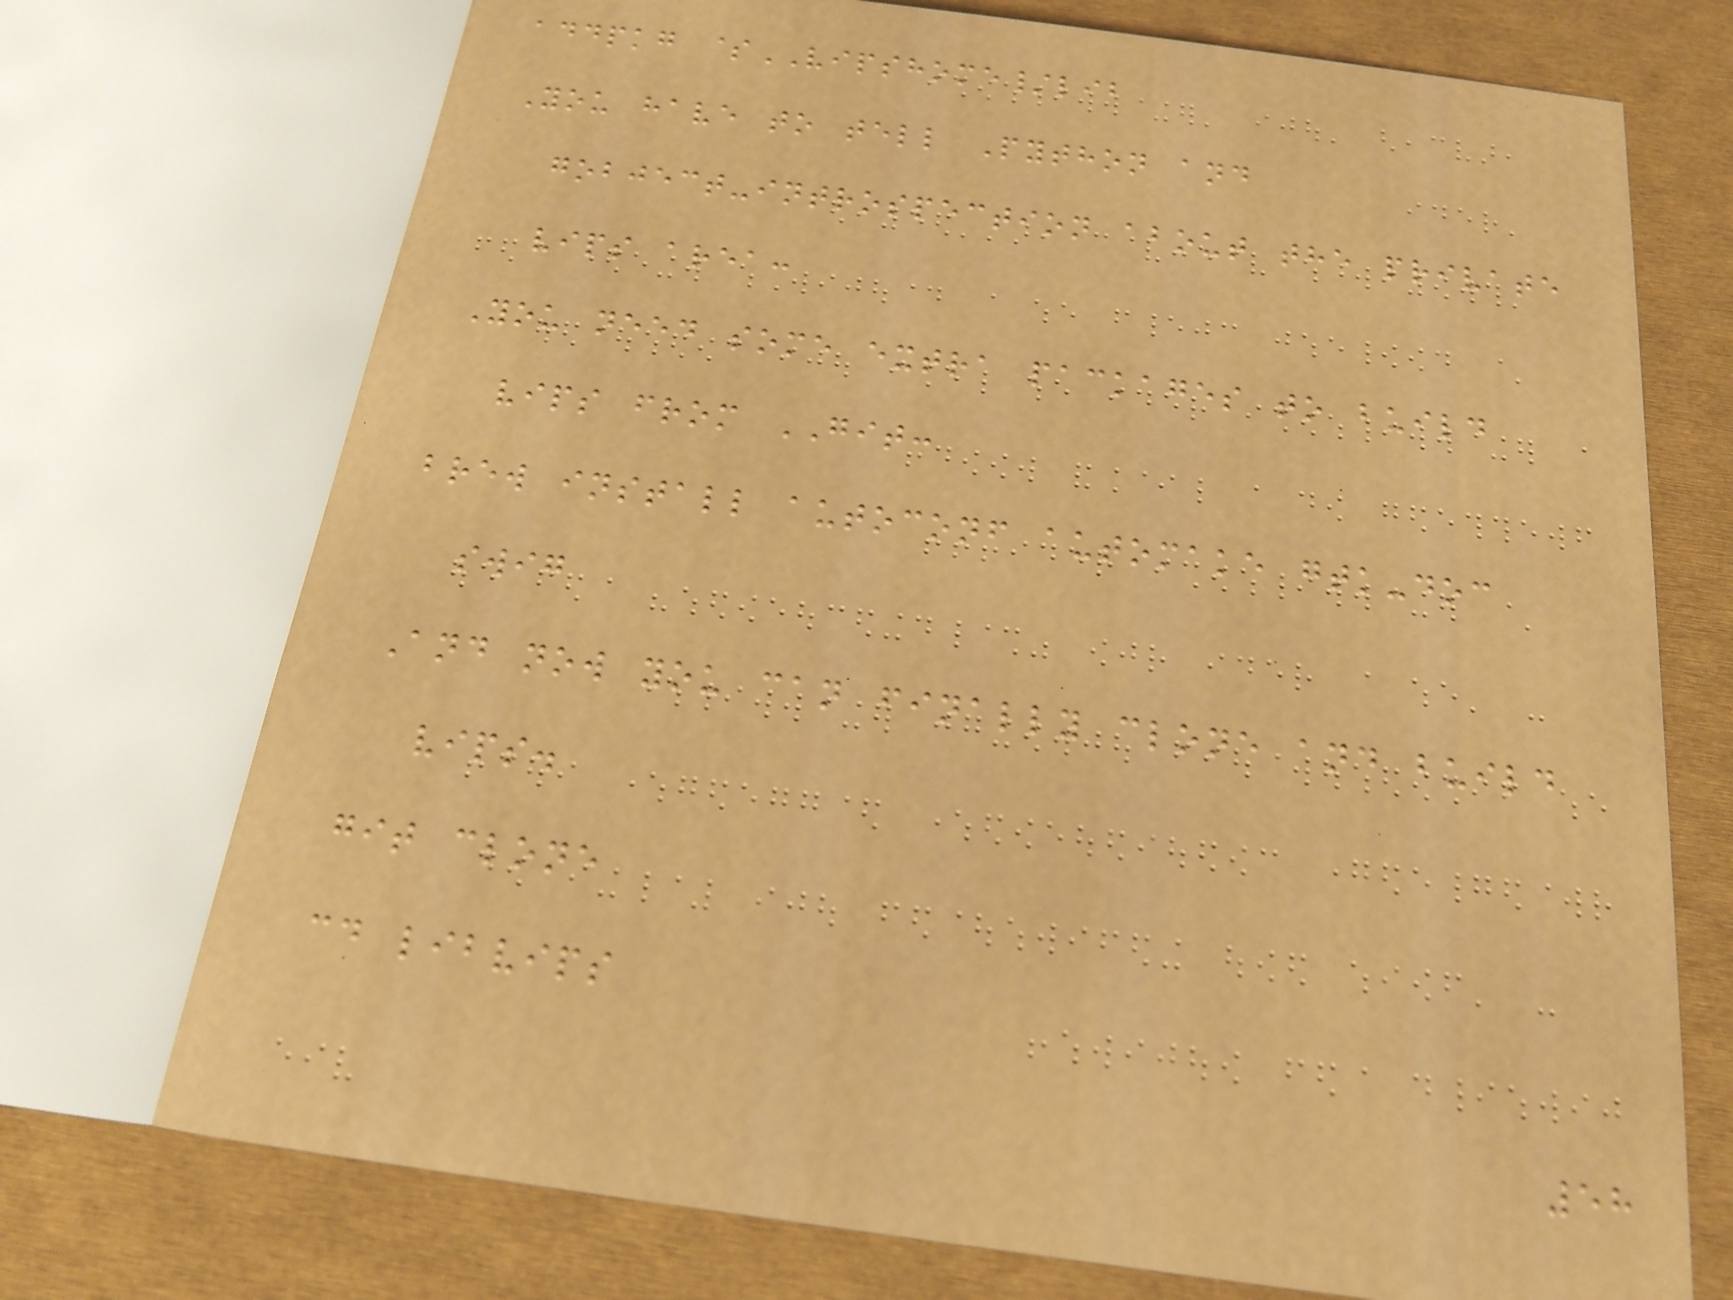addpkg $VIPSHOME/lib
You have to tell Python and
gobject-introspection about the private
vips area:
You need some extra packages to build
vips from GIT:
brew install autoconf automake gtk-doc
swig
And now you can finally clone and build
vips.
git clone
cd libvips
58
